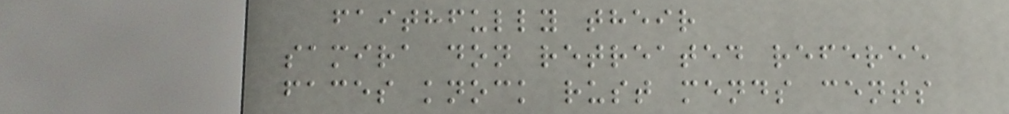faithfully their
samira don retreated referee
faces knock rust mends cents
